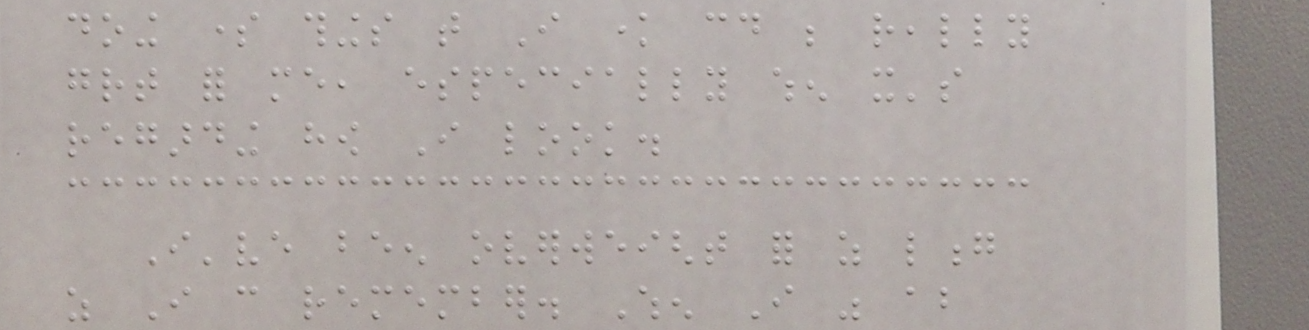doing some things that I know could be really
great for me, especially when it's
regarding how I look.
I've been overweight for as long
as I can remember. When I was about
